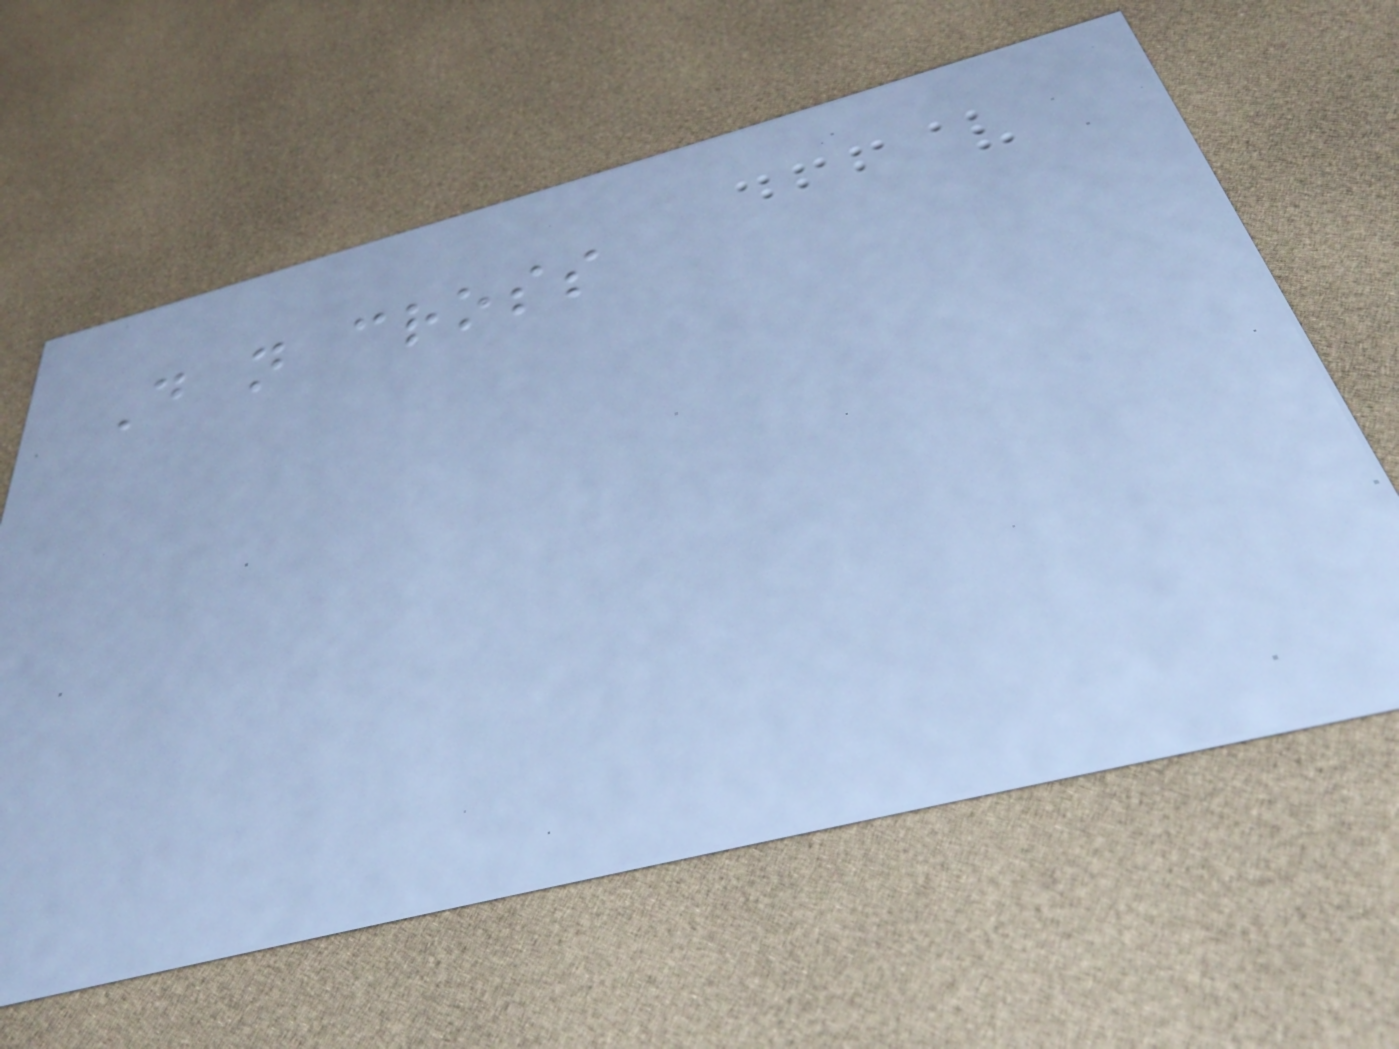Do not cross
